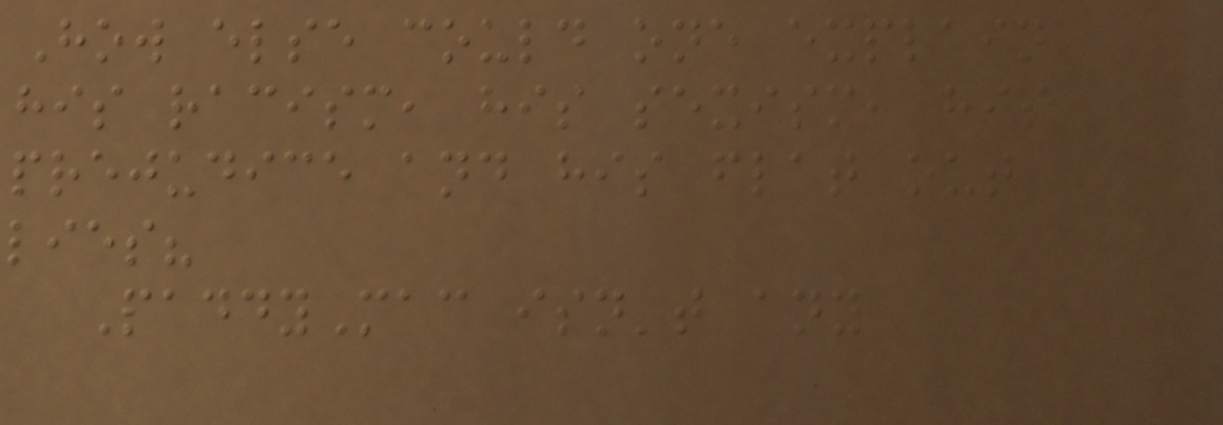How else could one explain
his racism, his sexism, his
prejudice and his flat out
lies?
PaddyMac isn't any
